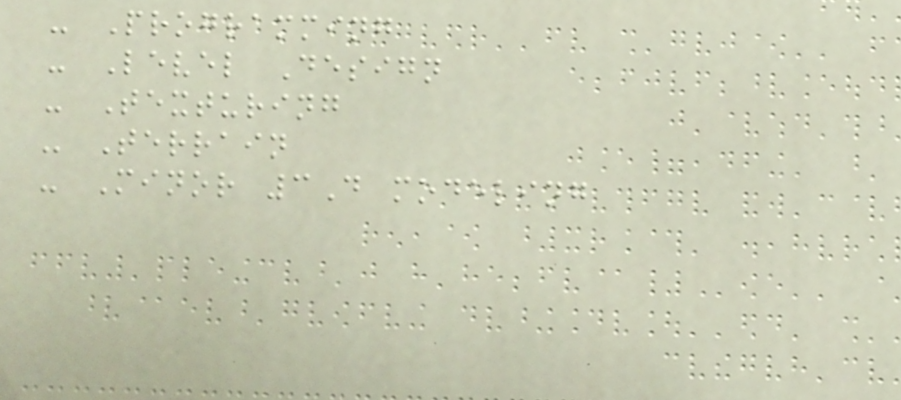- Programming
- Level Design
- Texturing
- Terrain
- Minor 3D modeling
